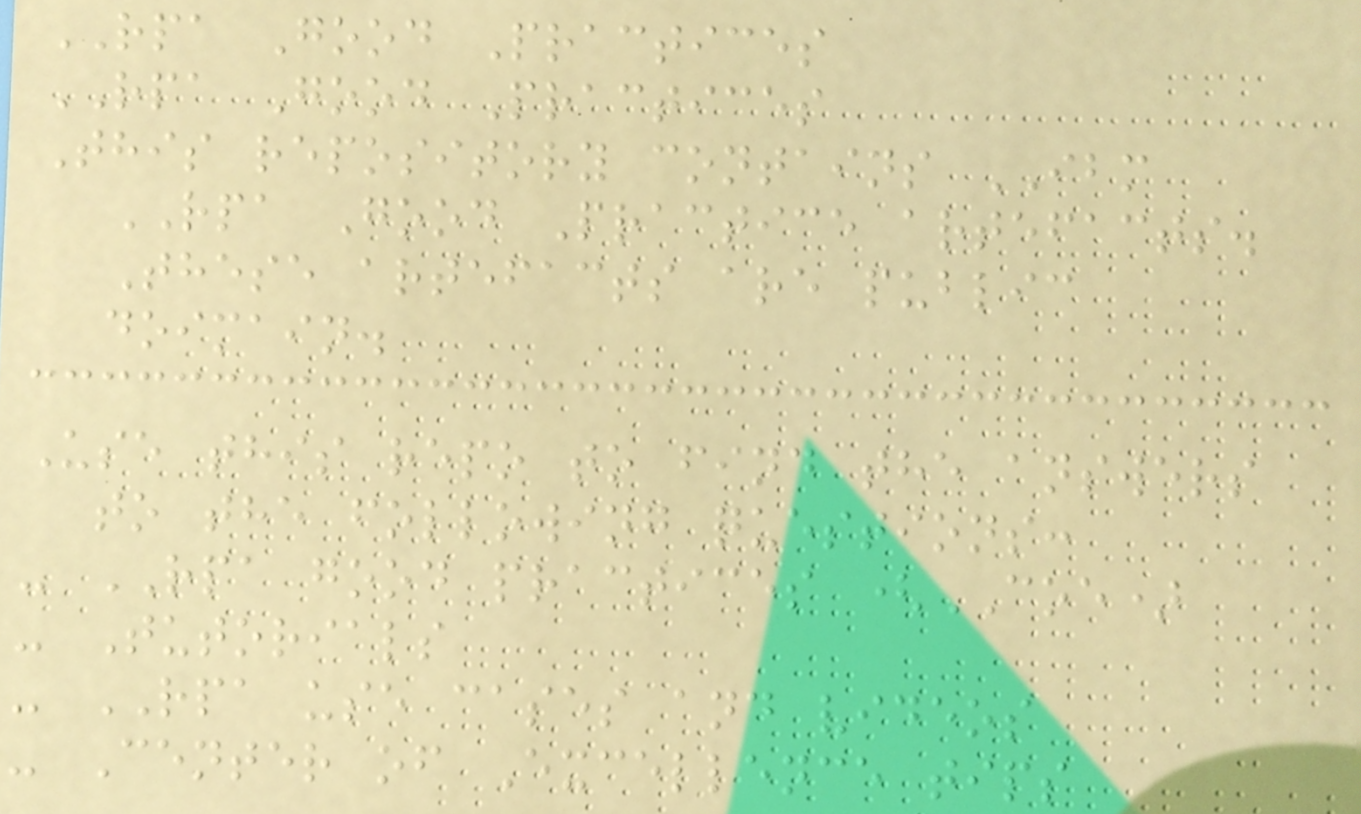RPA Good Practices
RPA Good Practices
This repository contains IBM
RPA Good Practice artefacts.
These artefacts are public
doimain.
Use this repo to find the answers
to the following questions:
- RPA good practices (COE)
- Tutorials
- RPA use cases and videos
- Center of Excellence tips
